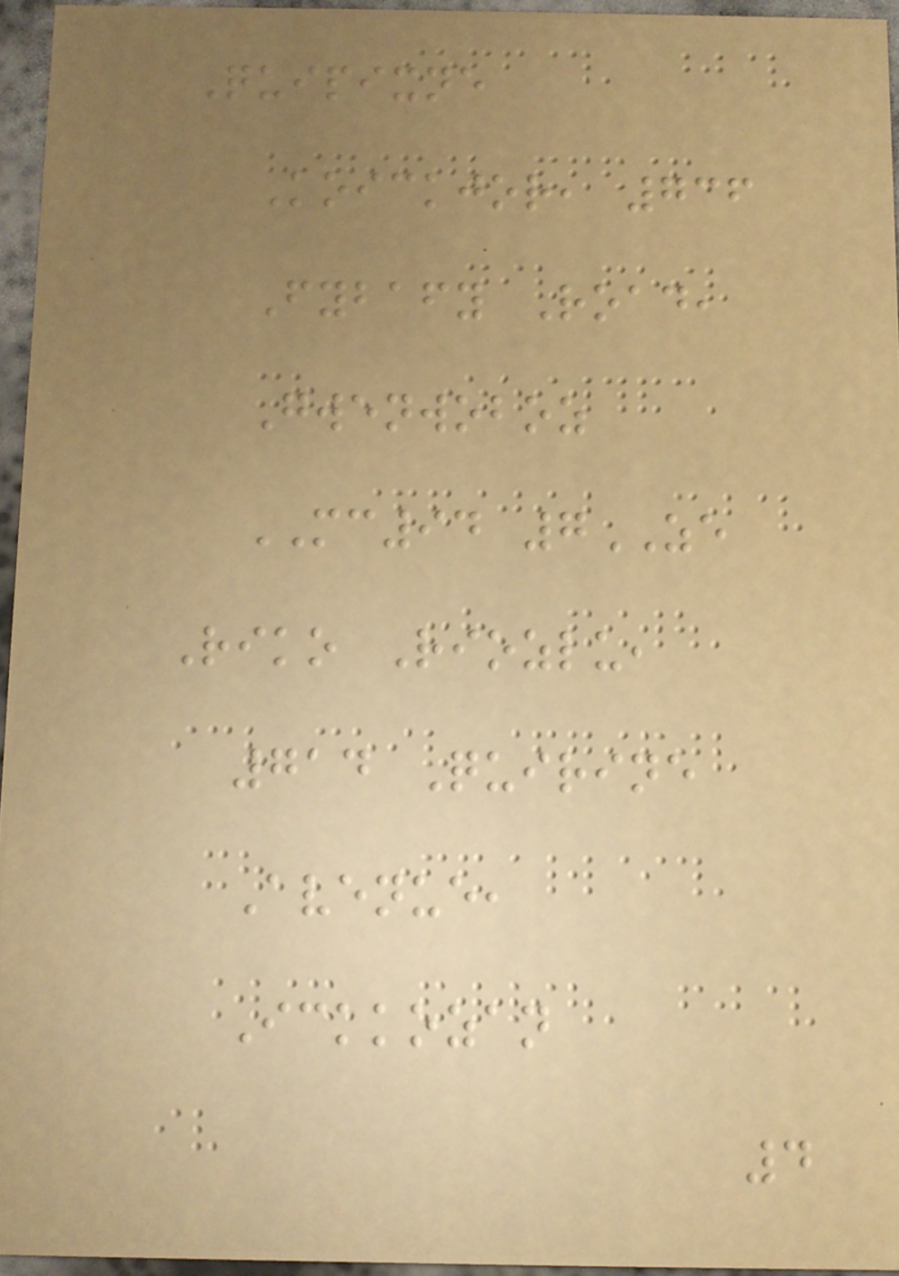Quipixne
Koickjor, 736
Fybafy Road,
Gwenwoboz
MC94 7ZE
Riko Riozlu,
714 Quirine
Avenue,
Ickkozan
4
